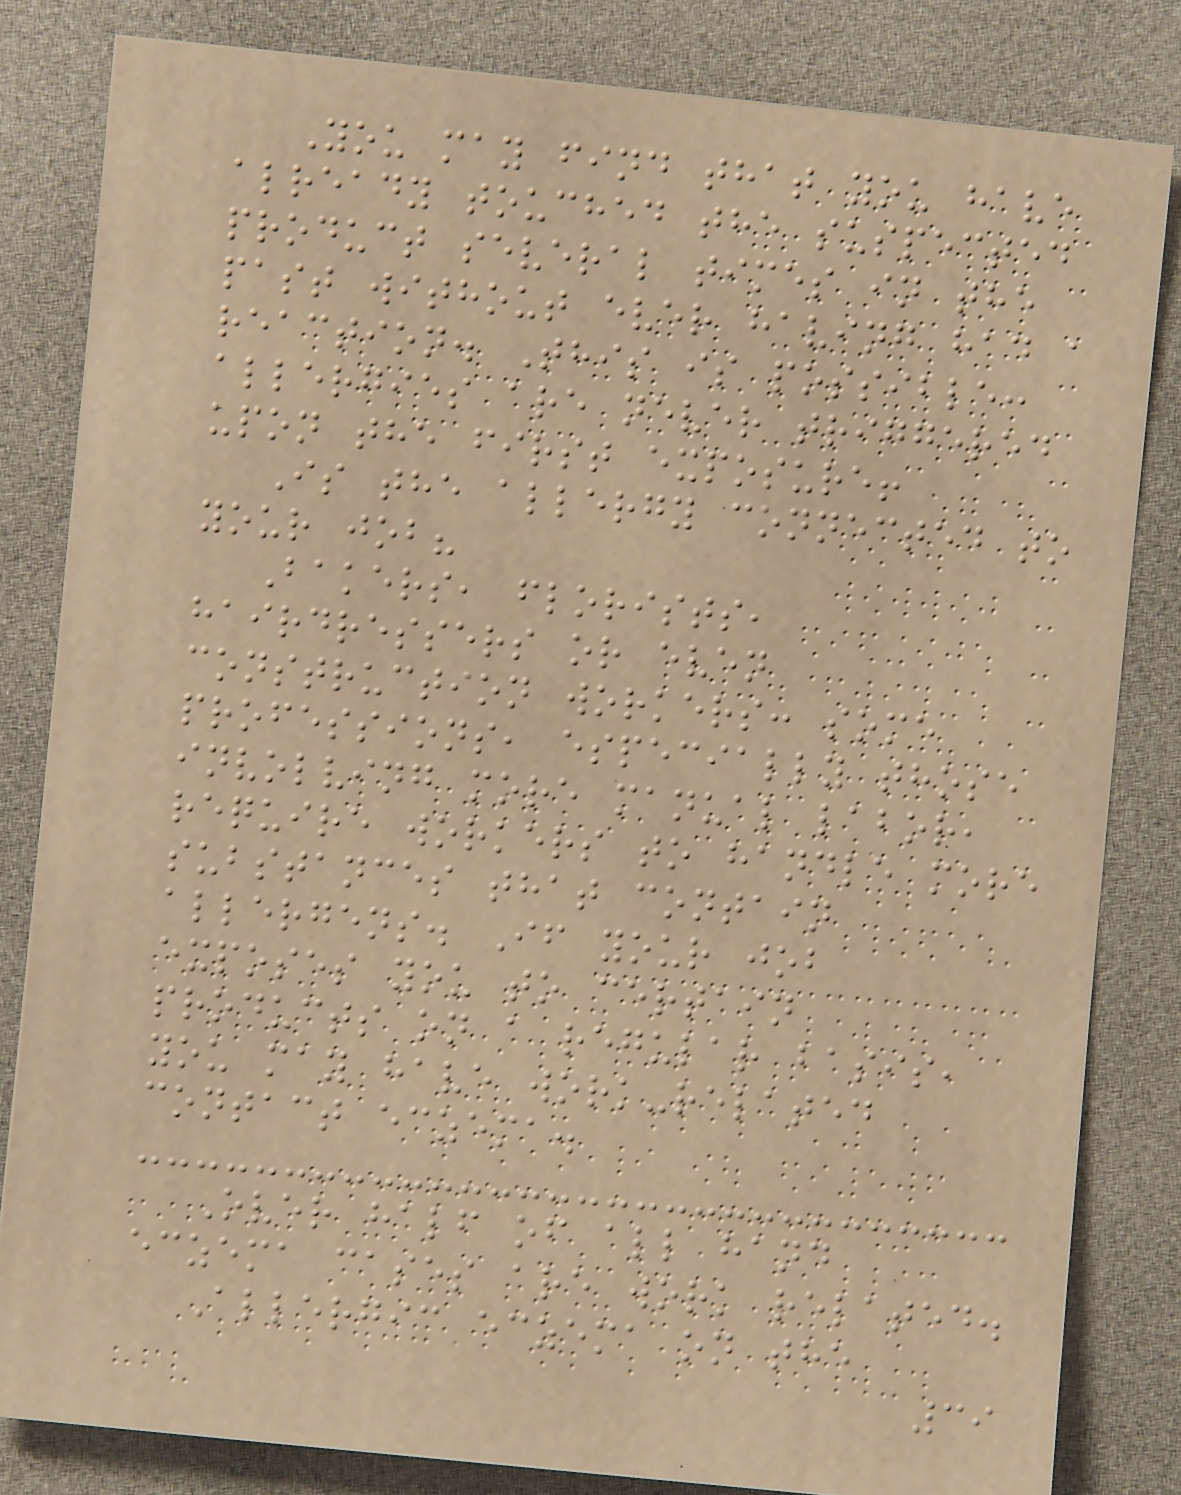You may find that you have
already touched the suspected
product several times in the
past without ever having had a
reaction. This is possible:
allergies are never triggered
upon the first exposure!
Is the allergy connected to
your job?
Bakers, florists,
hairdressers or even
construction workers: some
professions, especially those
involving more manual labor,
require workers to handle more
substances that contain
allergens. If your job
exposes you to certain
products on a regular basis,
you may have work-related
contact eczema.
Over half of all hand
eczema cases are work related.
Allergic eczema on the
39
